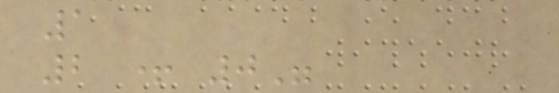1
2 + 0"
